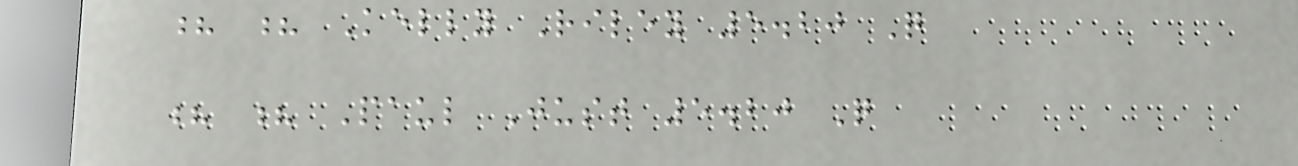? ? Kelly Riley 5.20 Q
? ? Paul Just 5.20 Q
